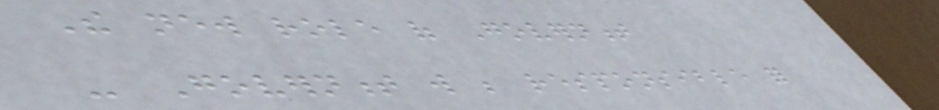The new role of Government
- Government will be responsible for
